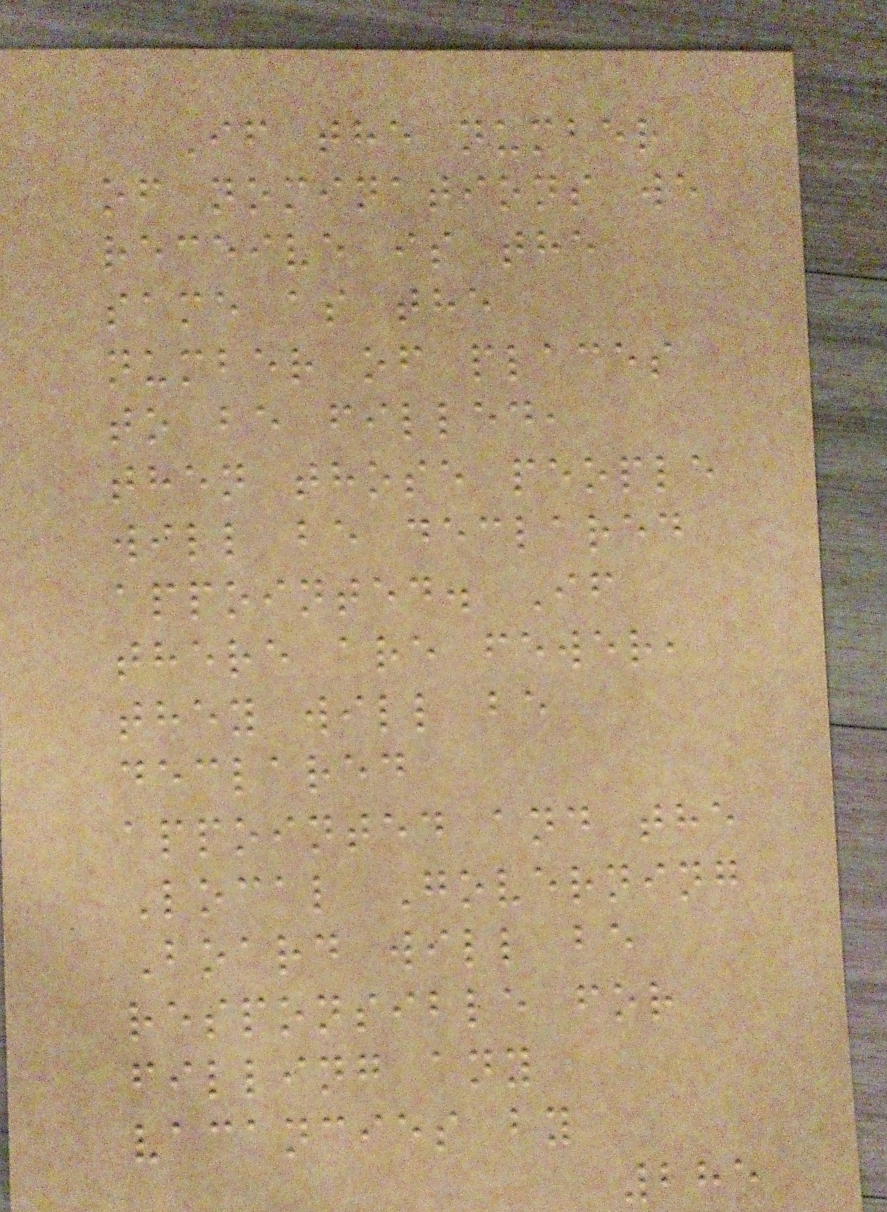If the number
of nominations we
receive is the
same as the
number of places
to be filled,
then those people
will be declared
appointed. If
there are fewer,
they will be
declared
appointed and the
Local Governing
Board will be
responsible for
filling any
vacancies by
285
